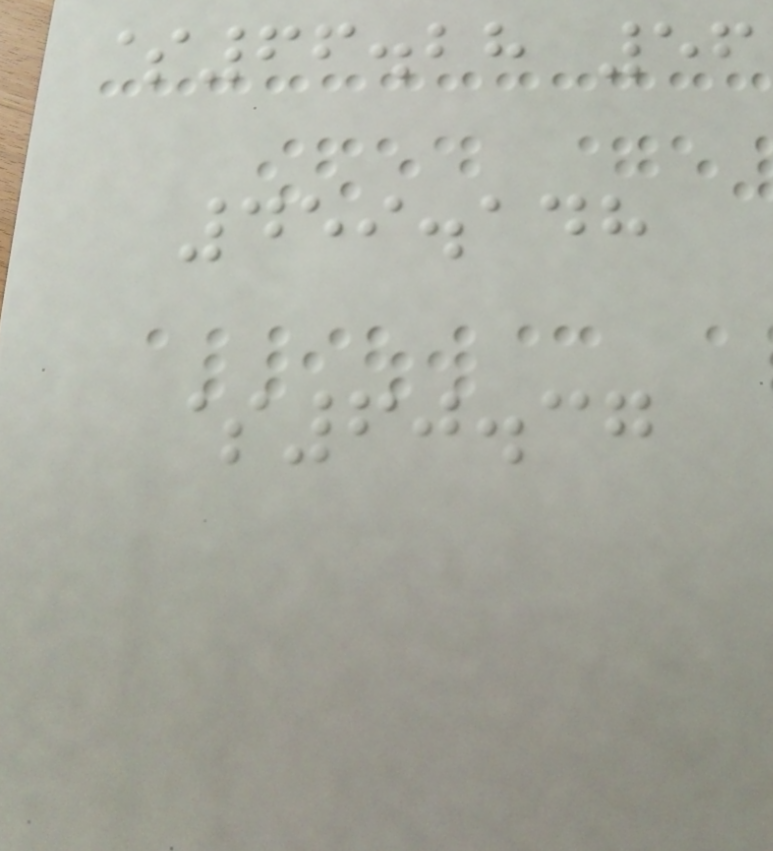$66.28 56
459.148
$60.37
